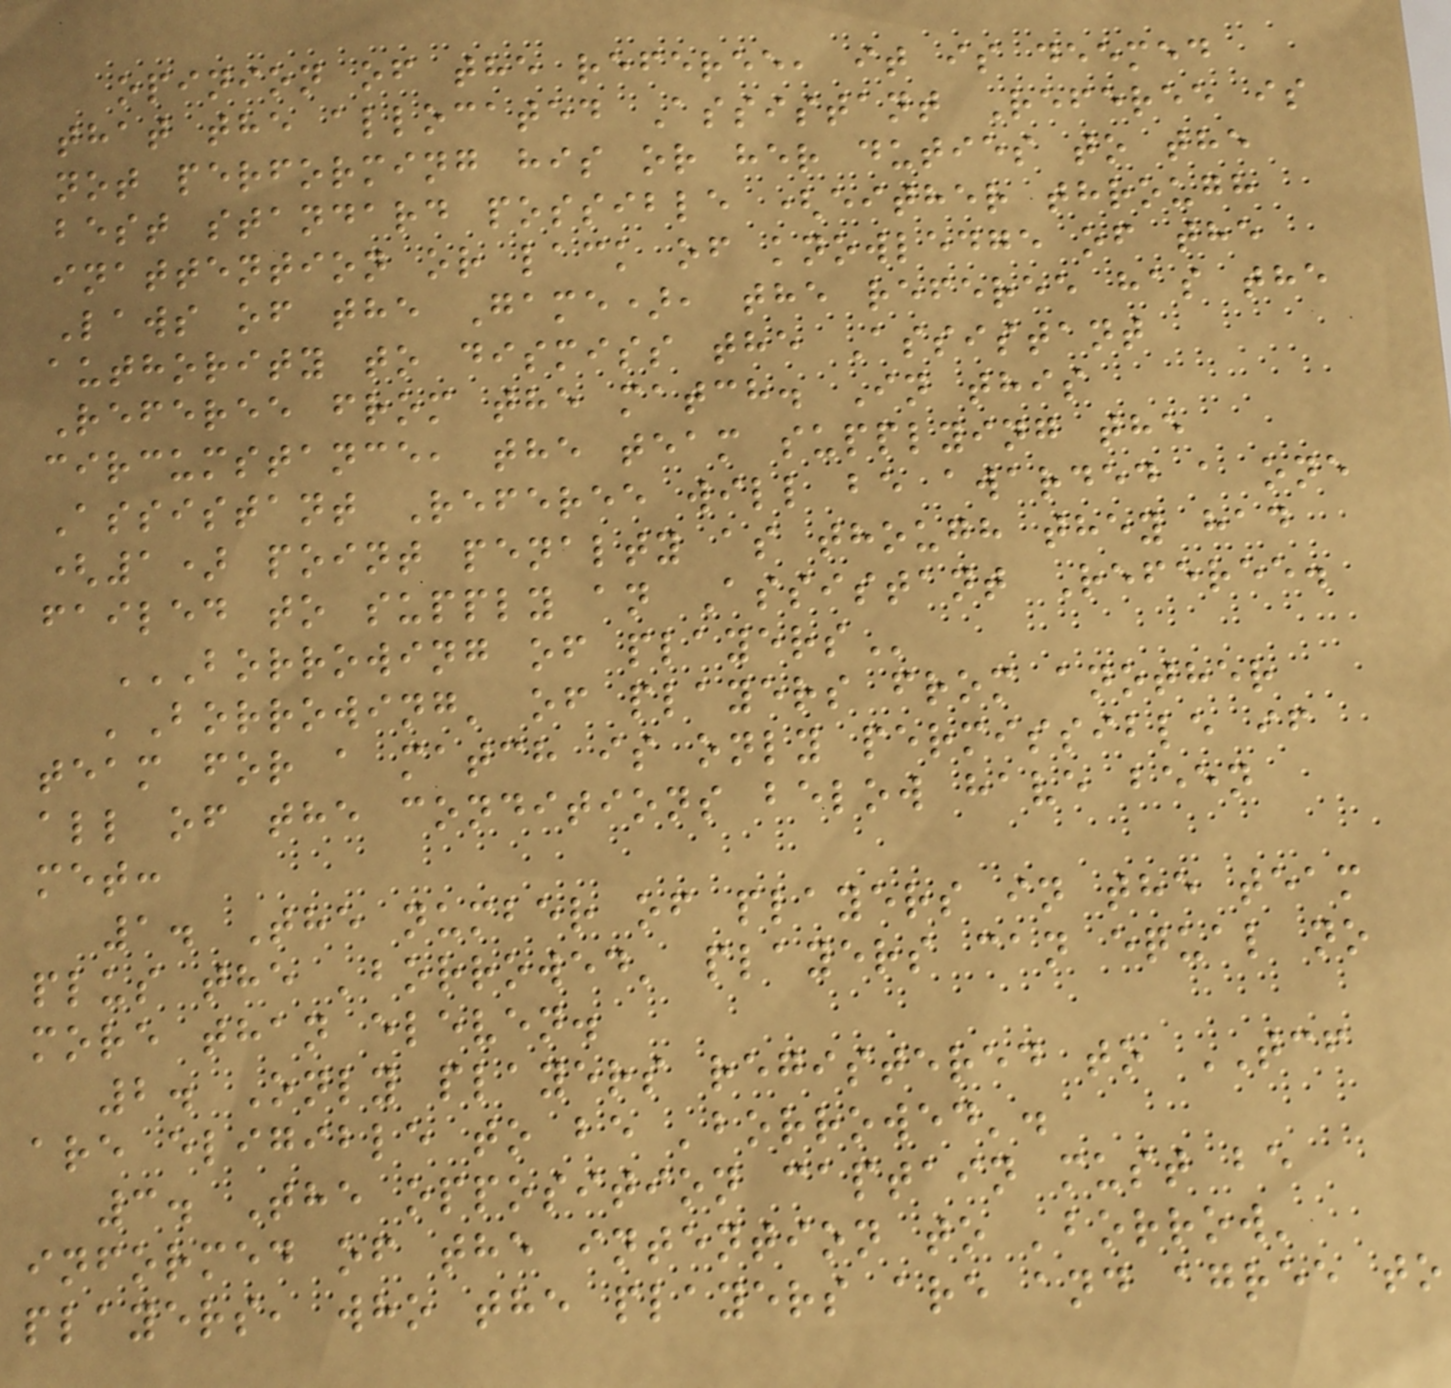opinion of the referee, it is deemed
that the allocated Assistant Referee is
not performing his or her duties to the
best standard possible (either through
inattention or lack of knowledge of the
Laws of the Game), the referee has the
authority to dismiss the Assistant
Referee from the match. In this
circumstance, the team supplying the
Assistant Referee will be awarded a one
(1) point penalty as though they had
failed to supply an Assistant Referee.
BORROWING OF PLAYERS
'Borrowing' of players from another
team for a match is only permissible if
all of the conditions below have been
met:
1. The number of players in the team
plus the 'borrowed' players can equal no
more than eleven.
2. Only players registered to TCF
are eligible to be 'borrowed'.
3. The opposition captain must be
informed of the intention to 'borrow'
players, who the players are and agree to
